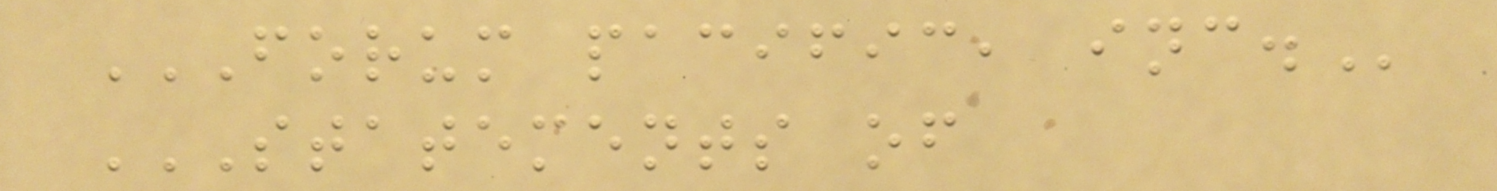FORUM PACIFIC, INC.
STATEMENTS OF
